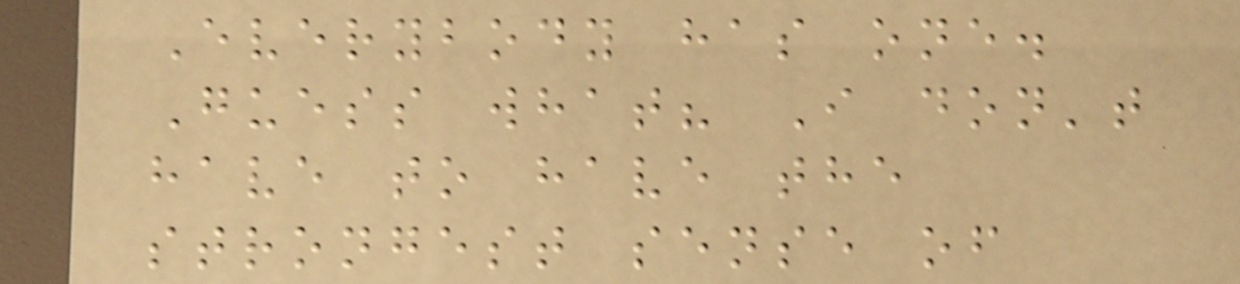Everybody has one.
Guess what? I don't
have to have the
strongest sense of
